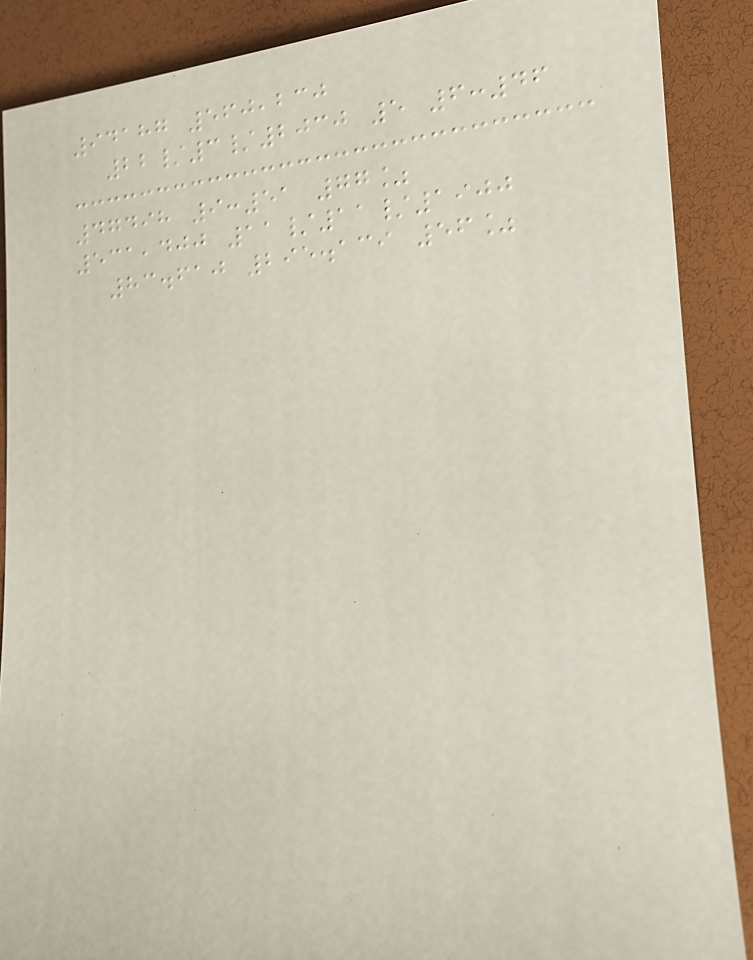94187 560,230
22/3/2030 5 6:46
47498 9:51 77%
531,400 11/11/1900
83.610 295.139 56%
